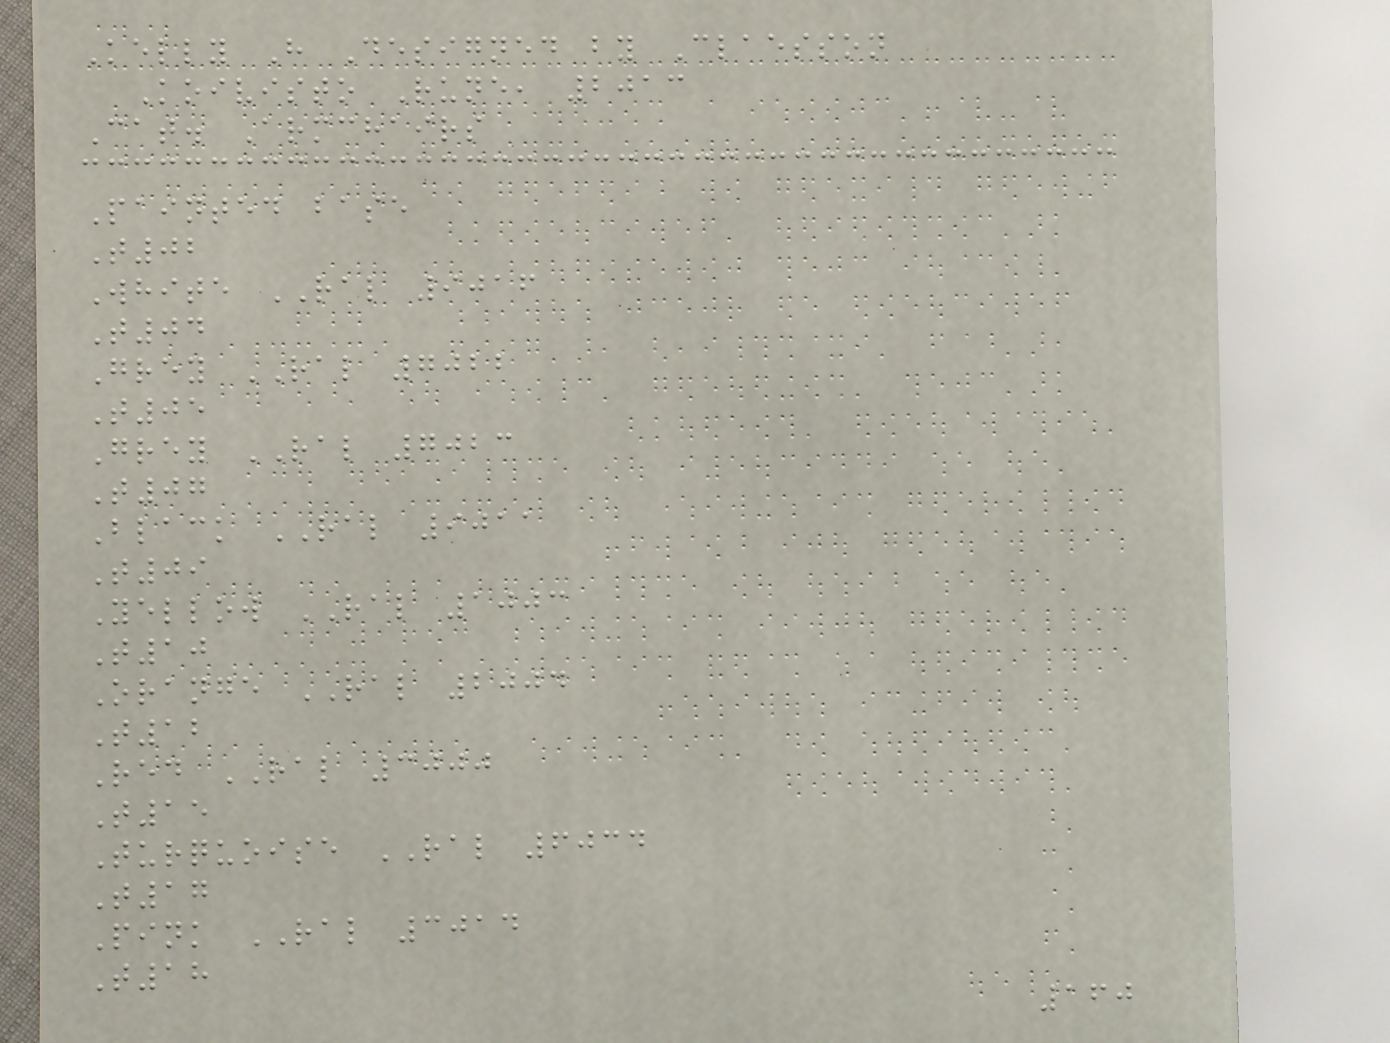Kelly H Designed by Claesson
Koivisto Rune, 2013
Cat. Armchairs
Painted base
T02
White RAL 9016
T04
Grey RAL 7022
T05
Grey RAL 7023
T07
Black RAL 9011
T09
Yellow RAL 1003
T10
Orange RAL 2004
T12
Red RAL 3000
T15
Turquoise RAL 6034
T17
Pink RAL 3014
T18
160
